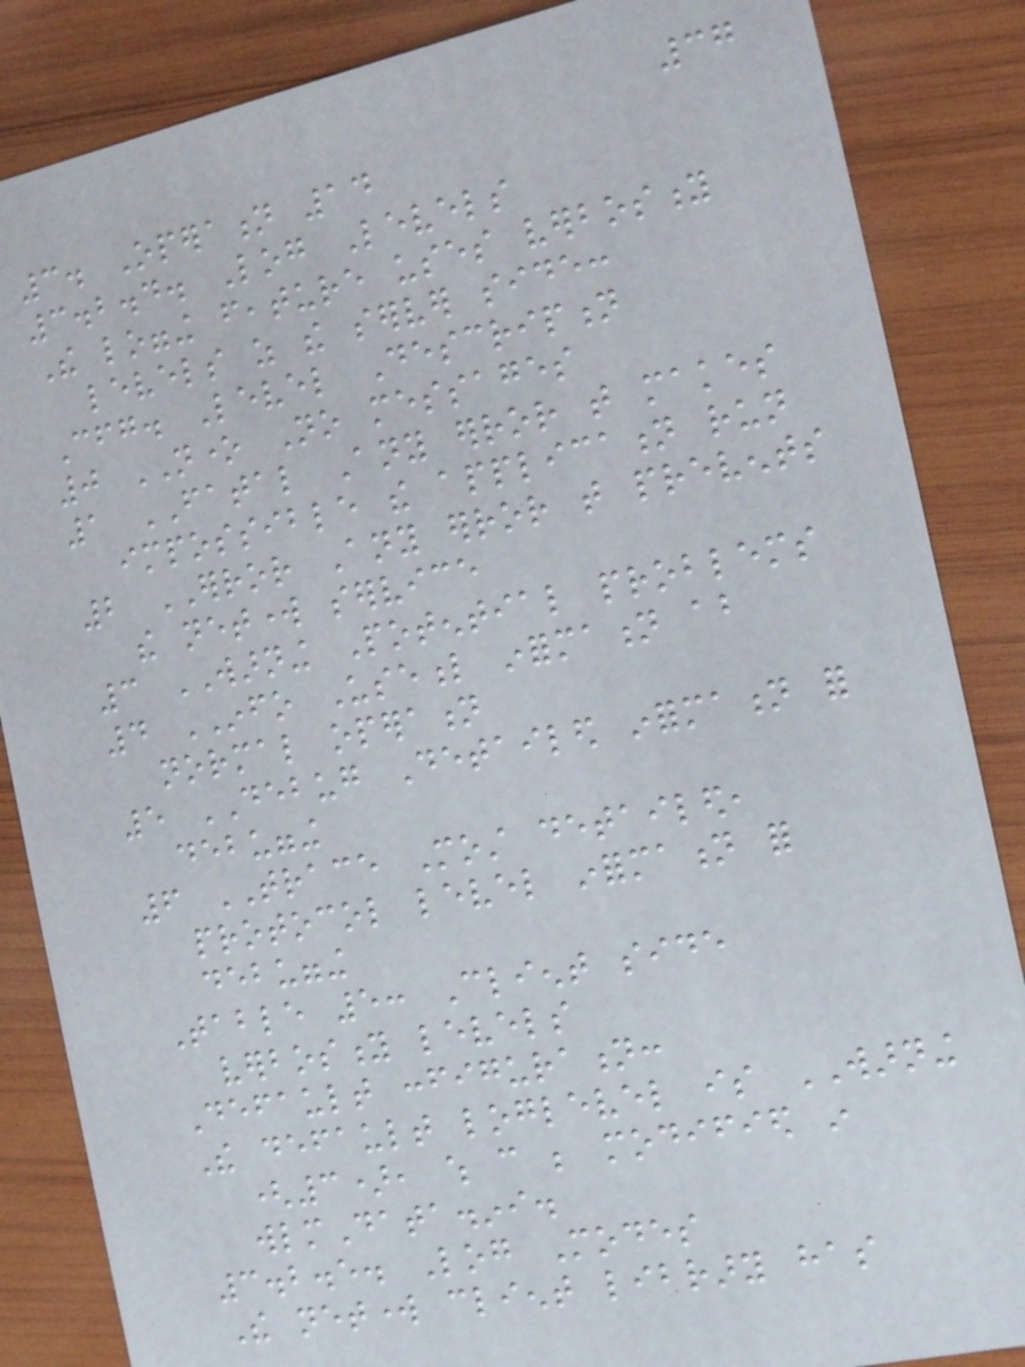37
3. Operation 14
3.2.4. Log Levels
The logging feature uses verbosity
levels as the server side:
Cfg. Level Description
0 NONE No messages
1 FATAL Any error that makes
impossible the application run
2 ERROR Any error that prevents
the network service
3 WARNING Potential problems
4 INFO Useful information about
normal operation
5 DEBUG Detailed information for
debugging
6 TRACE Most detailed,
protocol level information for
debugging
Table 5: Client side
verbosity levels
Default configuration:
The default loglevel is WARNING
(3), which can be modified in
wlmData.ini.
3.2.5. Log Modes
The network client library has
